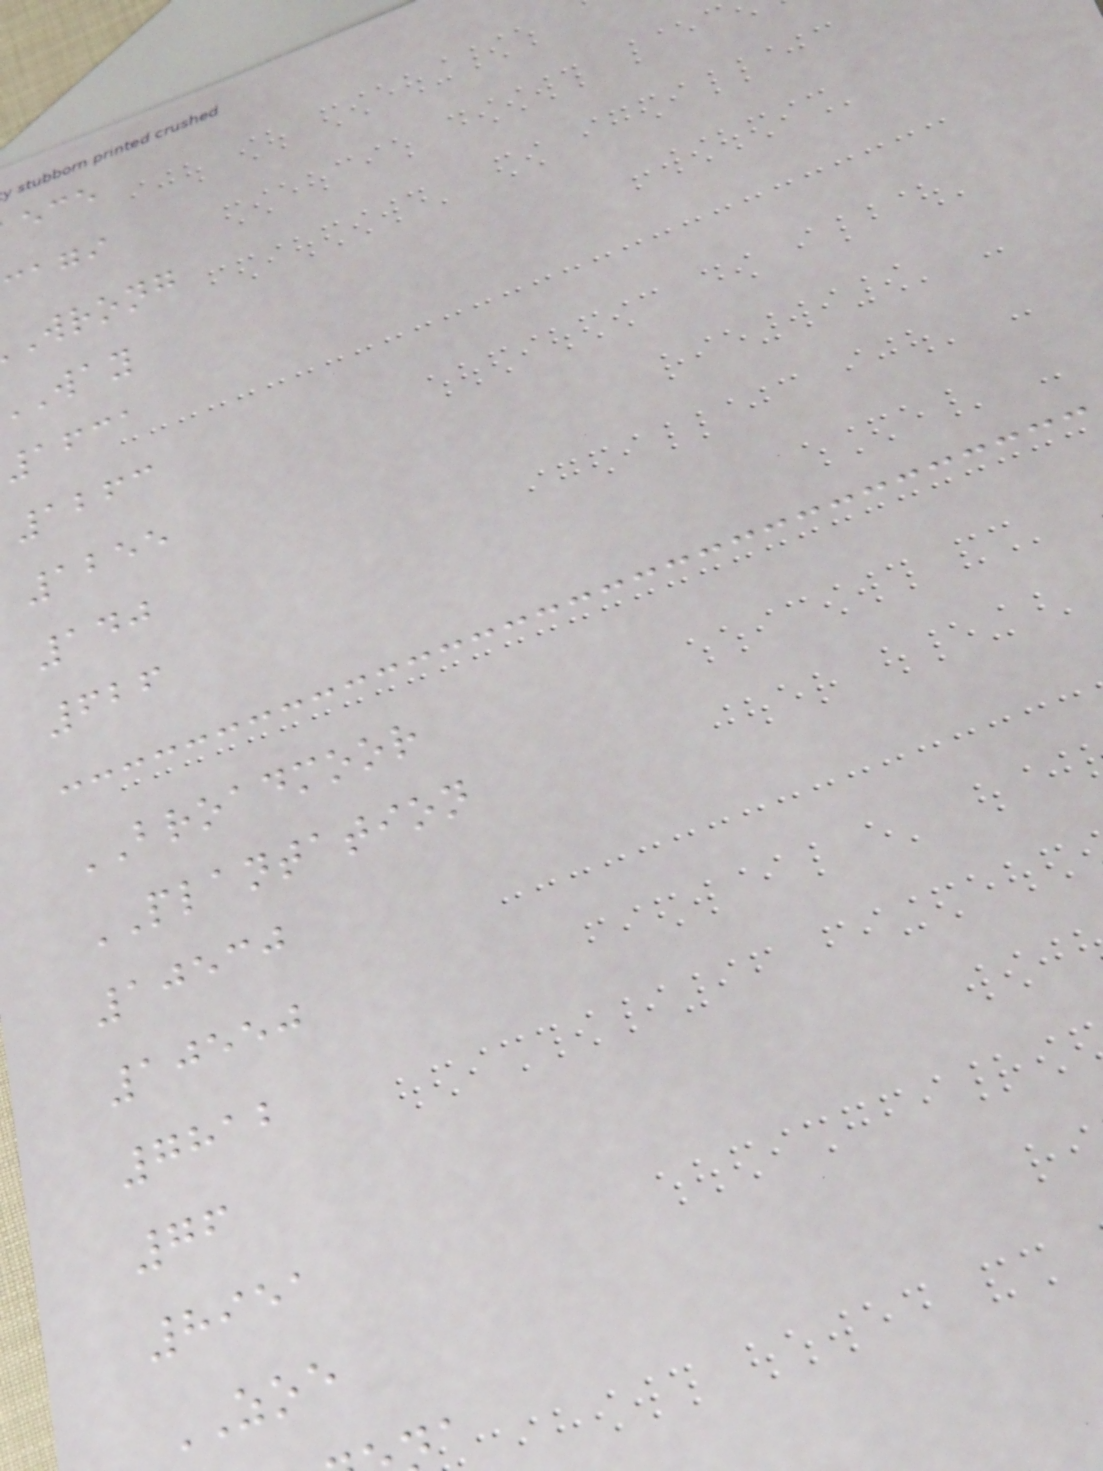cagi
wrong
1631
1263
1255
140
626
BROADMOOR
PLANTATION
10530
10550
7812
76
8951
ZOE
